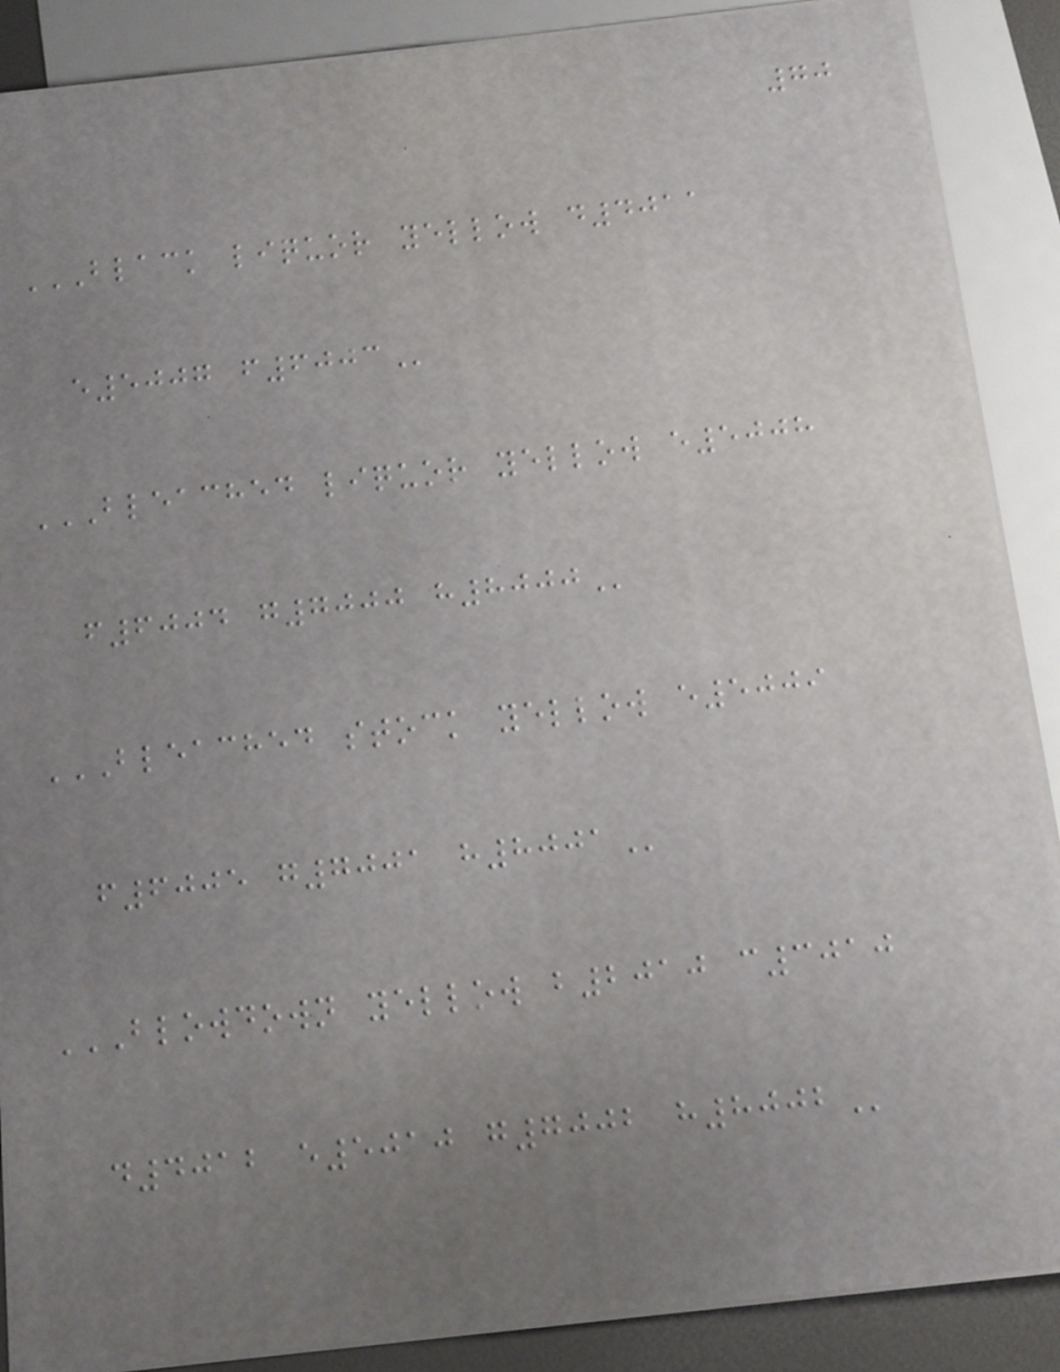70
BLACK LIQUOR YELLOW D4011
E5007 F6003
BLEACHED LIQUOR YELLOW E5008
F6004 G7000 H8000
BLEACHED STOCK YELLOW E5009
F6005 G7001 H8001
BLOWDOWN YELLOW B2010 C3010
D4012 E5010 G7002 H8002
